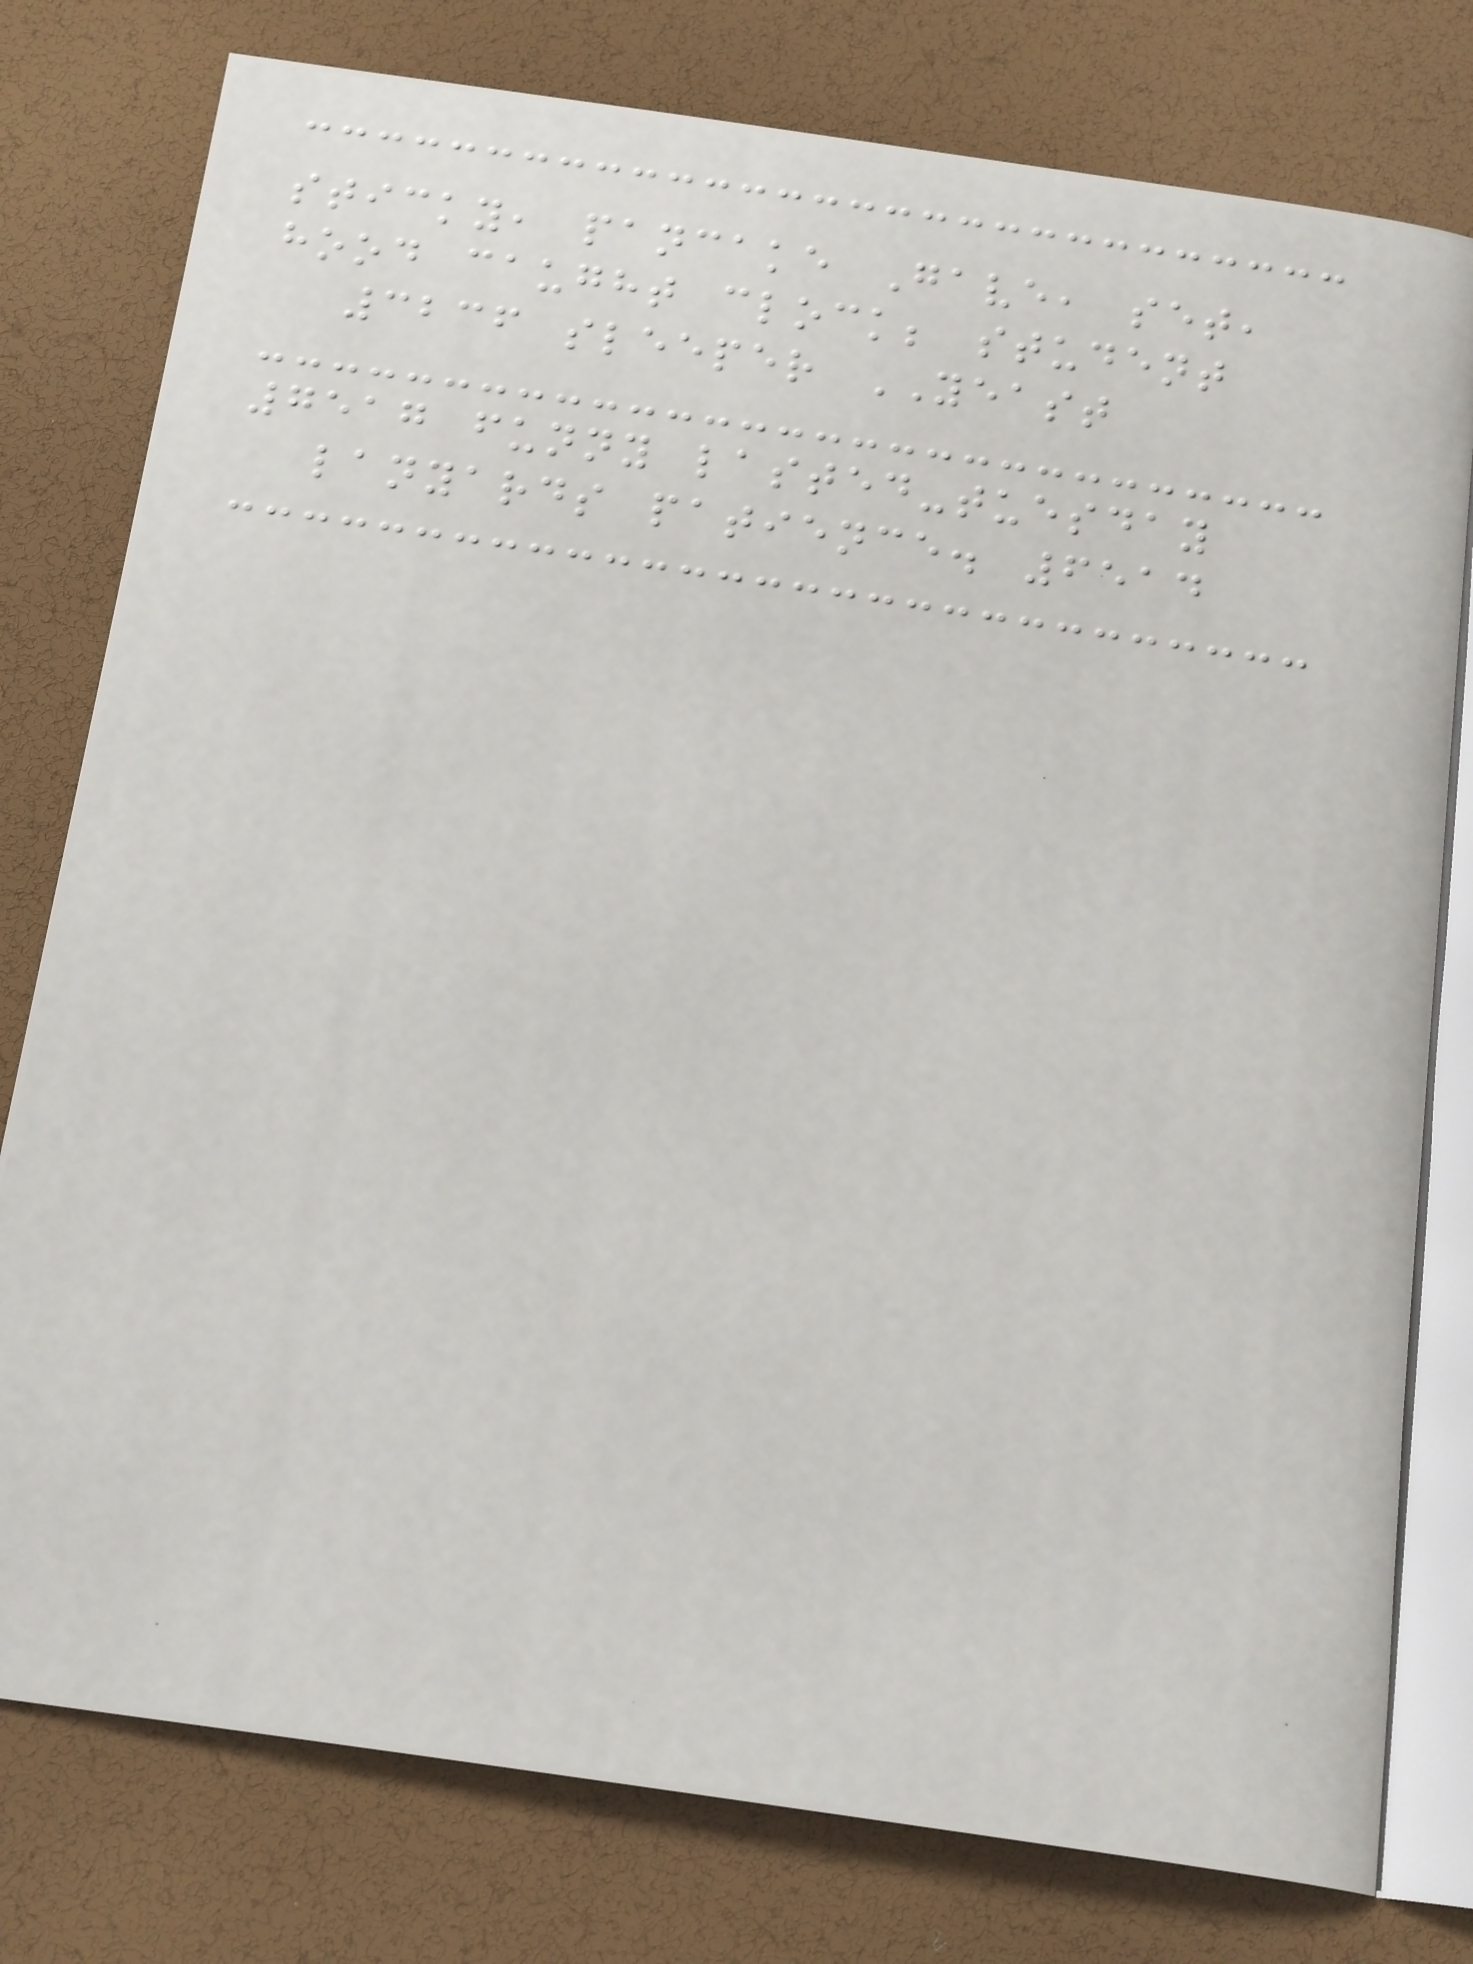sticky, pancake Gave, set,
hood caught clock; student
3236 sleeper YEAST
7517 funny lasted-tuesday
lanyards patience. 6514
